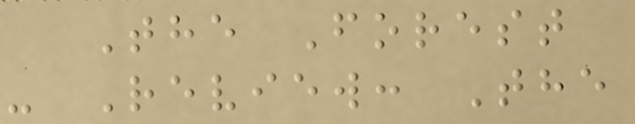The Forest
- Review: The
